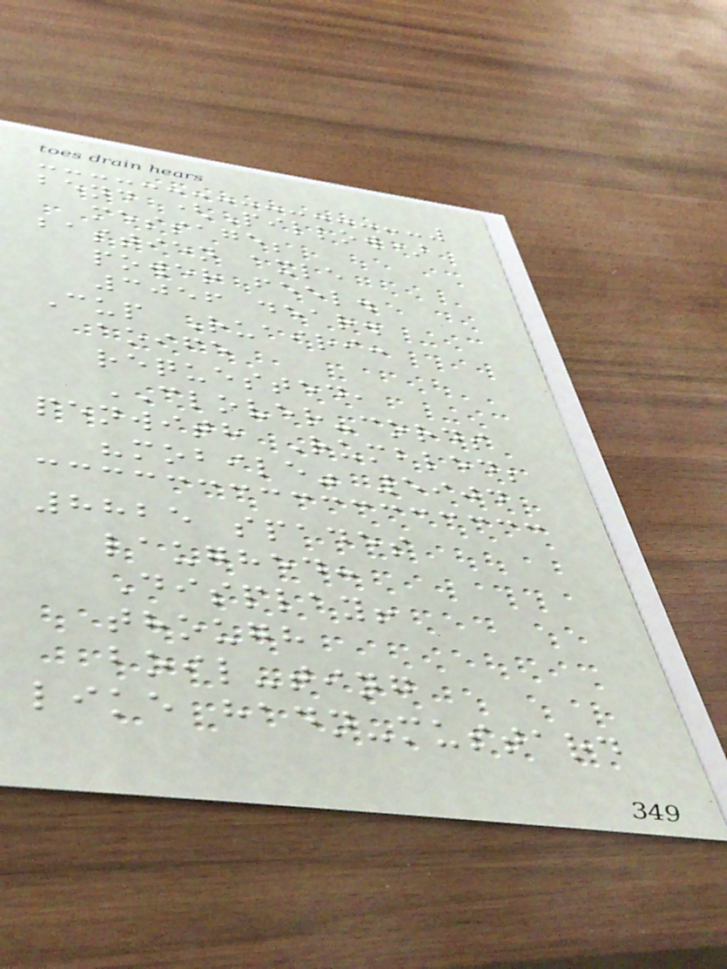bend (Pillow)
message;
bastien axle
power feel.
3056 dear.
Cup Ruairi:
aoife
requested,
CLOVER-cords
penwith Rumbled;
"mobile" 5904
8825 spades
laughed:
Display!
though
boil-ting
like hadn-mustard
